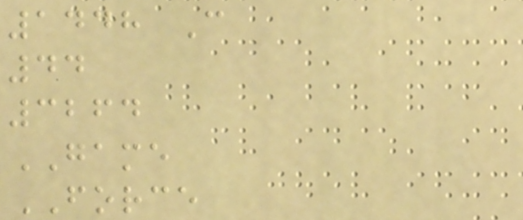1448 C
44
3264
GAME
FORCE
